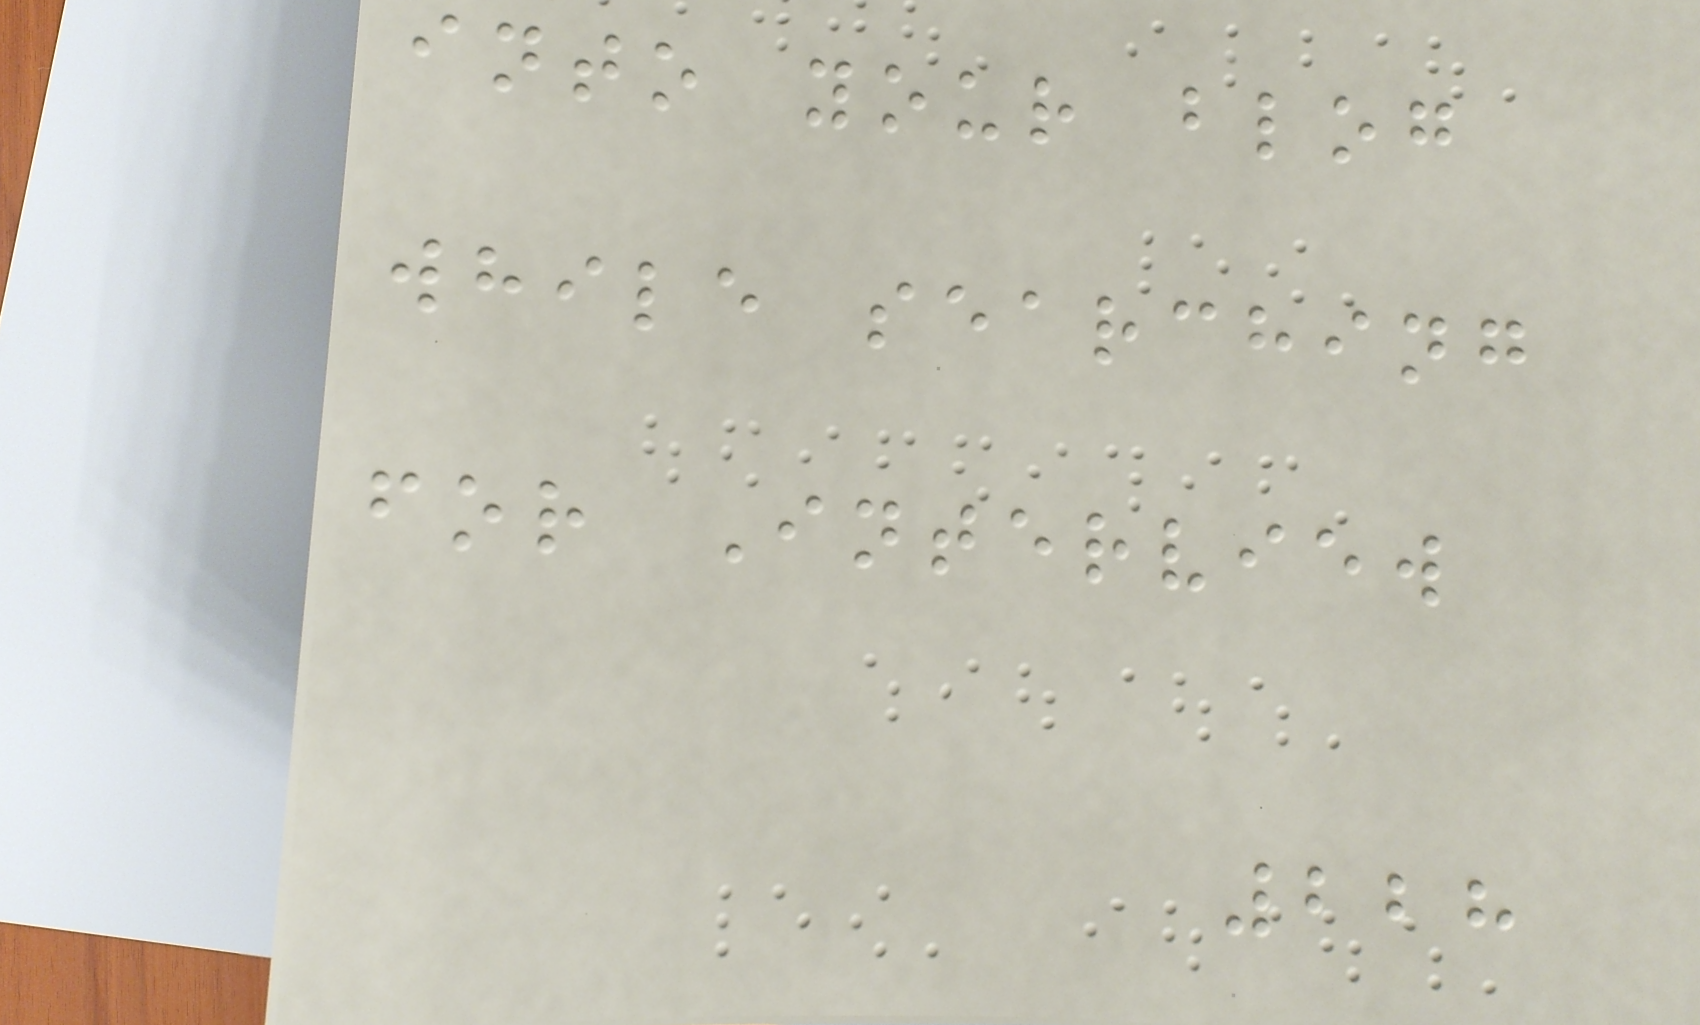into your blog
while searching
for Interview
228
